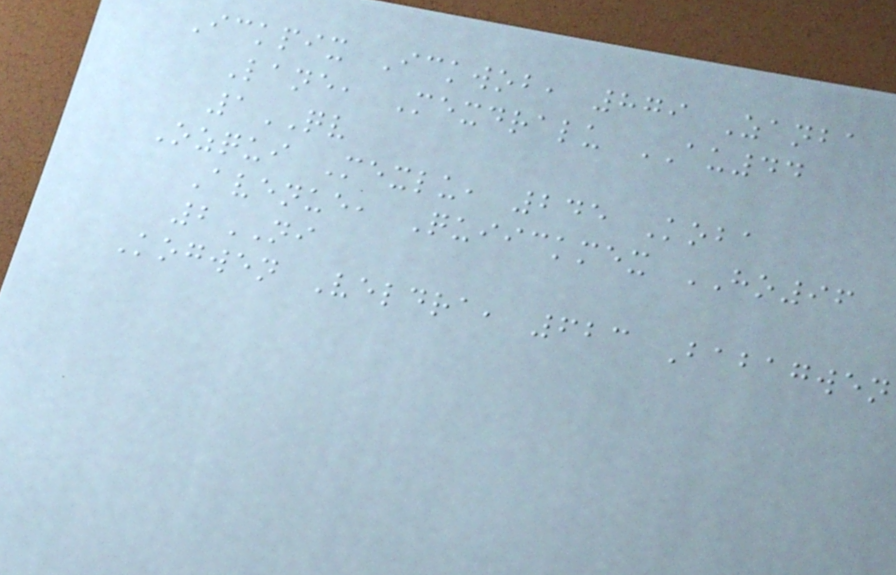Ickpix Ickwob, 879 Zanba
Lane, Mexdralu AU44
1QV
Ozqui Mexlu, 245 Koba
Avenue, Quiickmex HO96
2NI
Kogwen Veldra, 623 Babagwen
